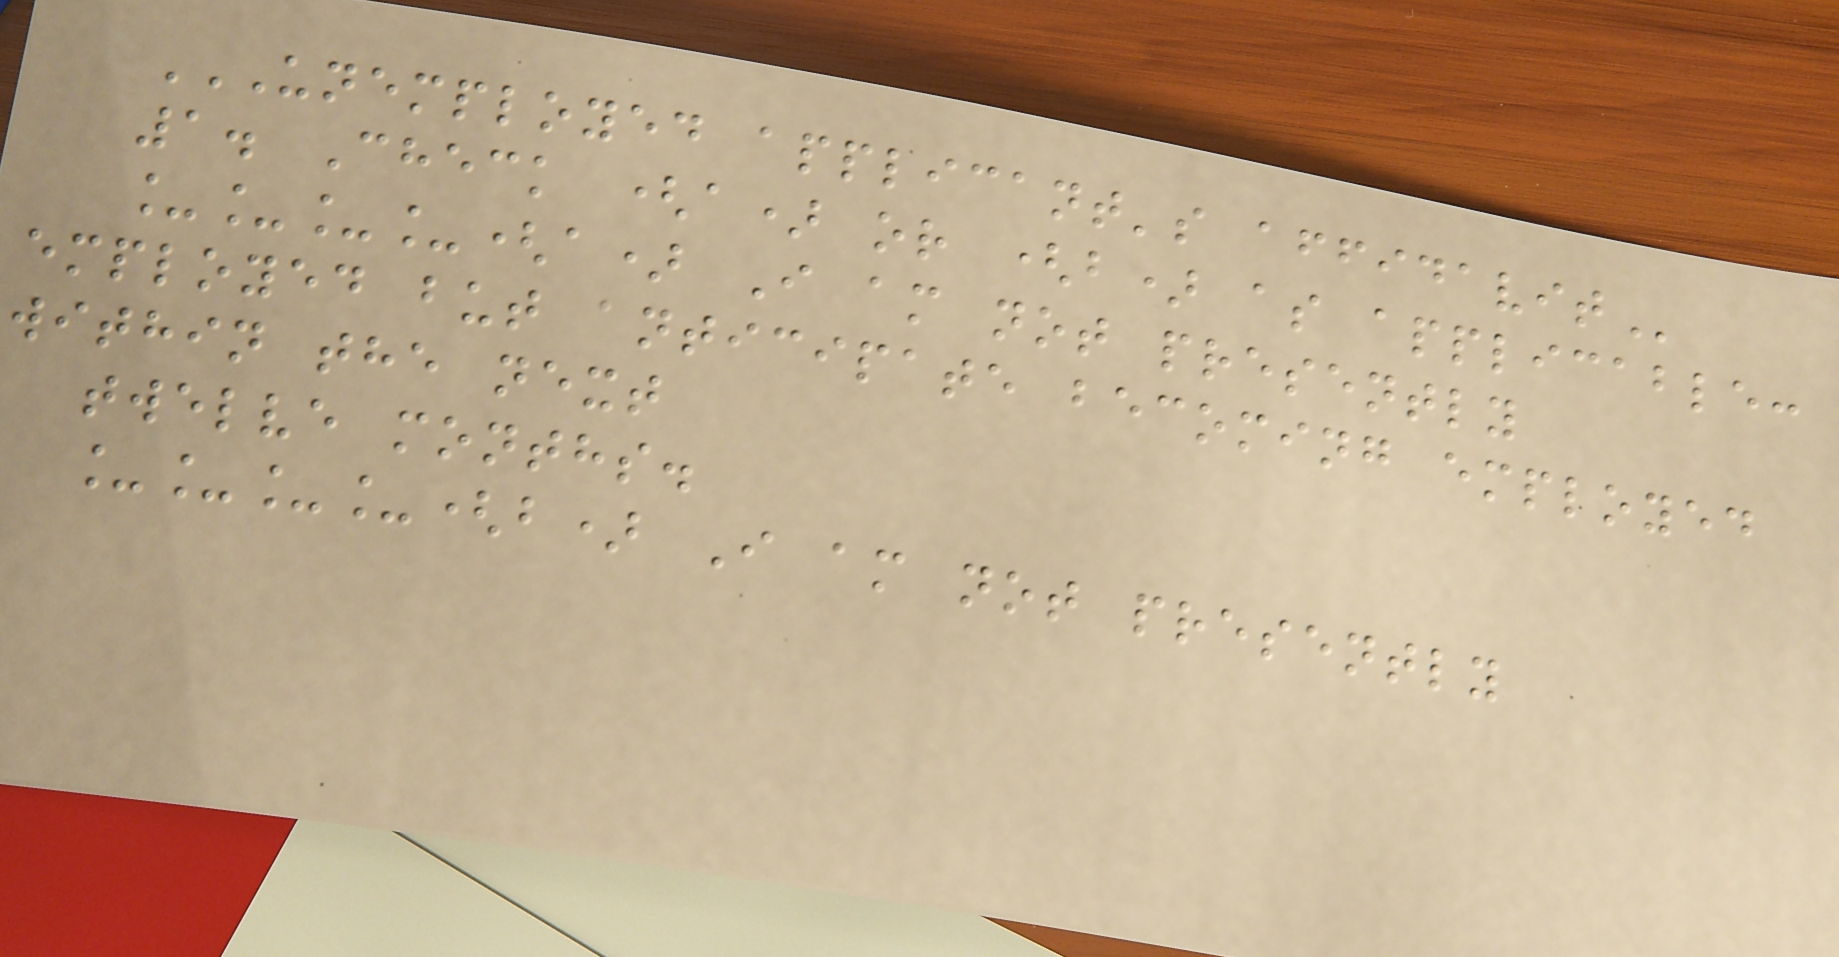UNEMPLOYED APPLICANT'S AFFIDAVIT
1. Check (a) or (b) as applicable:
____(a) I am not presently
employed but anticipate becoming employed
within the next
twelve months.
____(b) I am not presently
